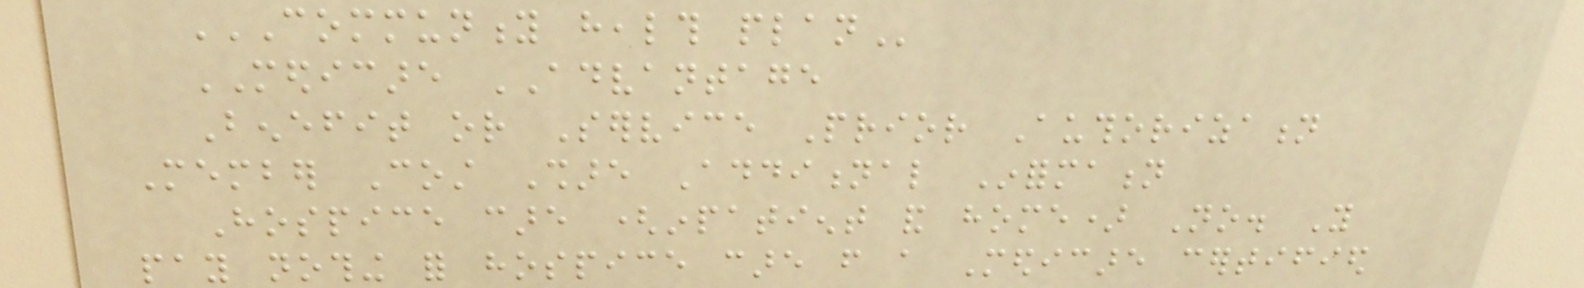COMMUNITY HEALTH PLAN
MEDICARE ADVANTAGE
Benefit or Service Prior Authorization
Member Cost Share Additional Information
Hospice care (inpatient and home) No. You
pay nothing for hospice care from a Medicare certified
